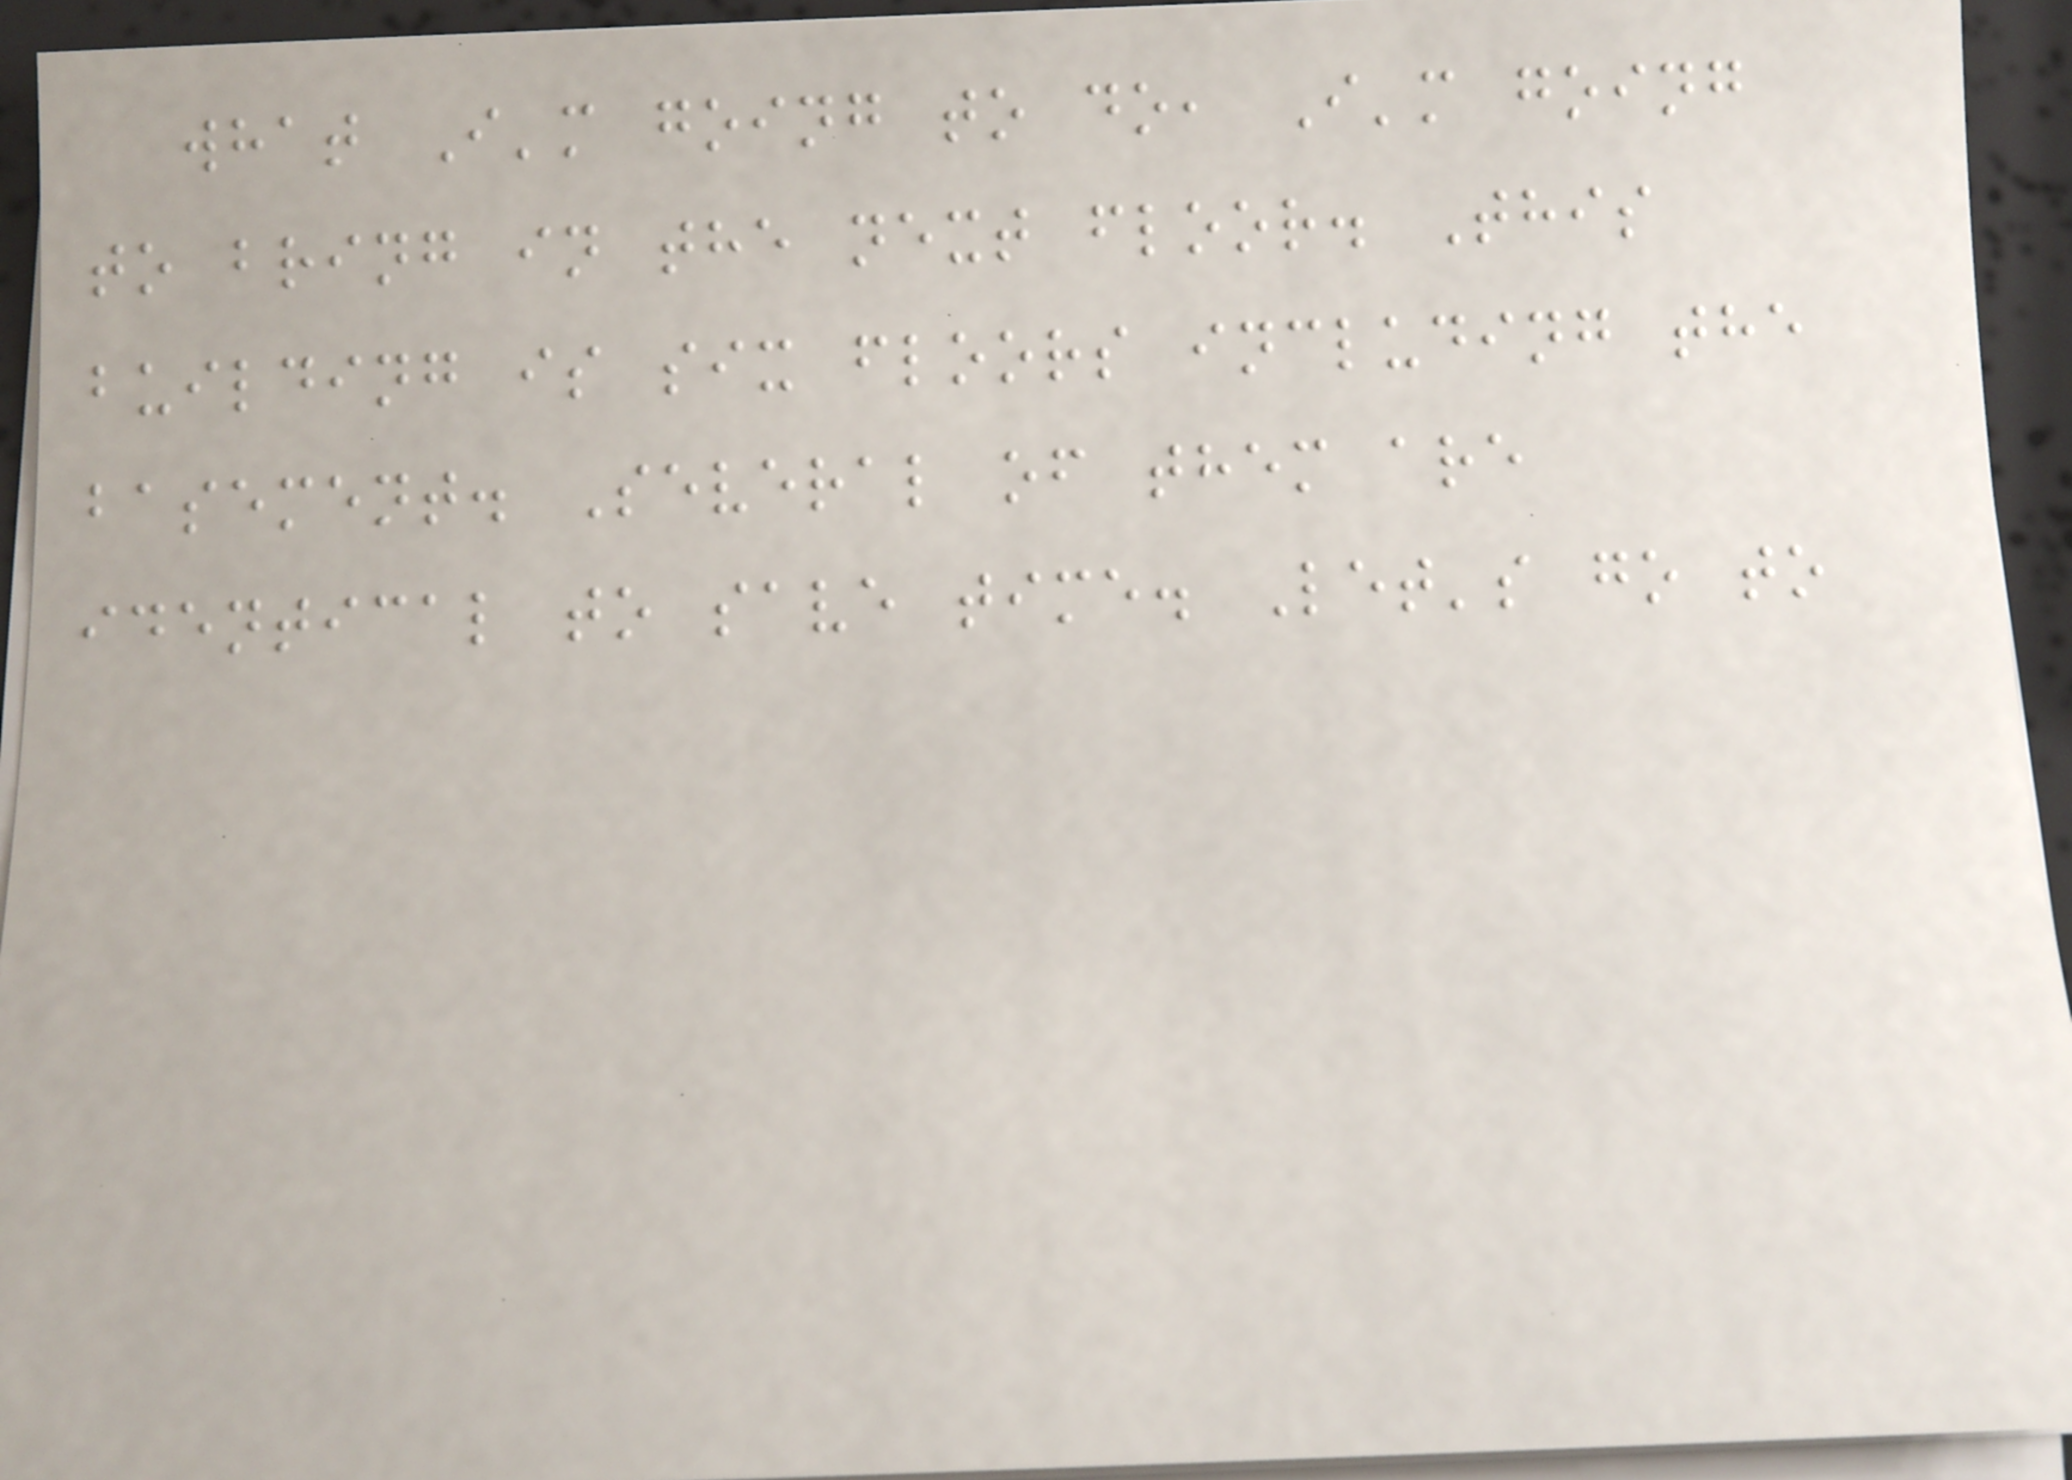what I'm going to do, I'm going
to bring in the next floor. This
building is six floors including the
basement. Several of them are
identical to save time. Let's go to
